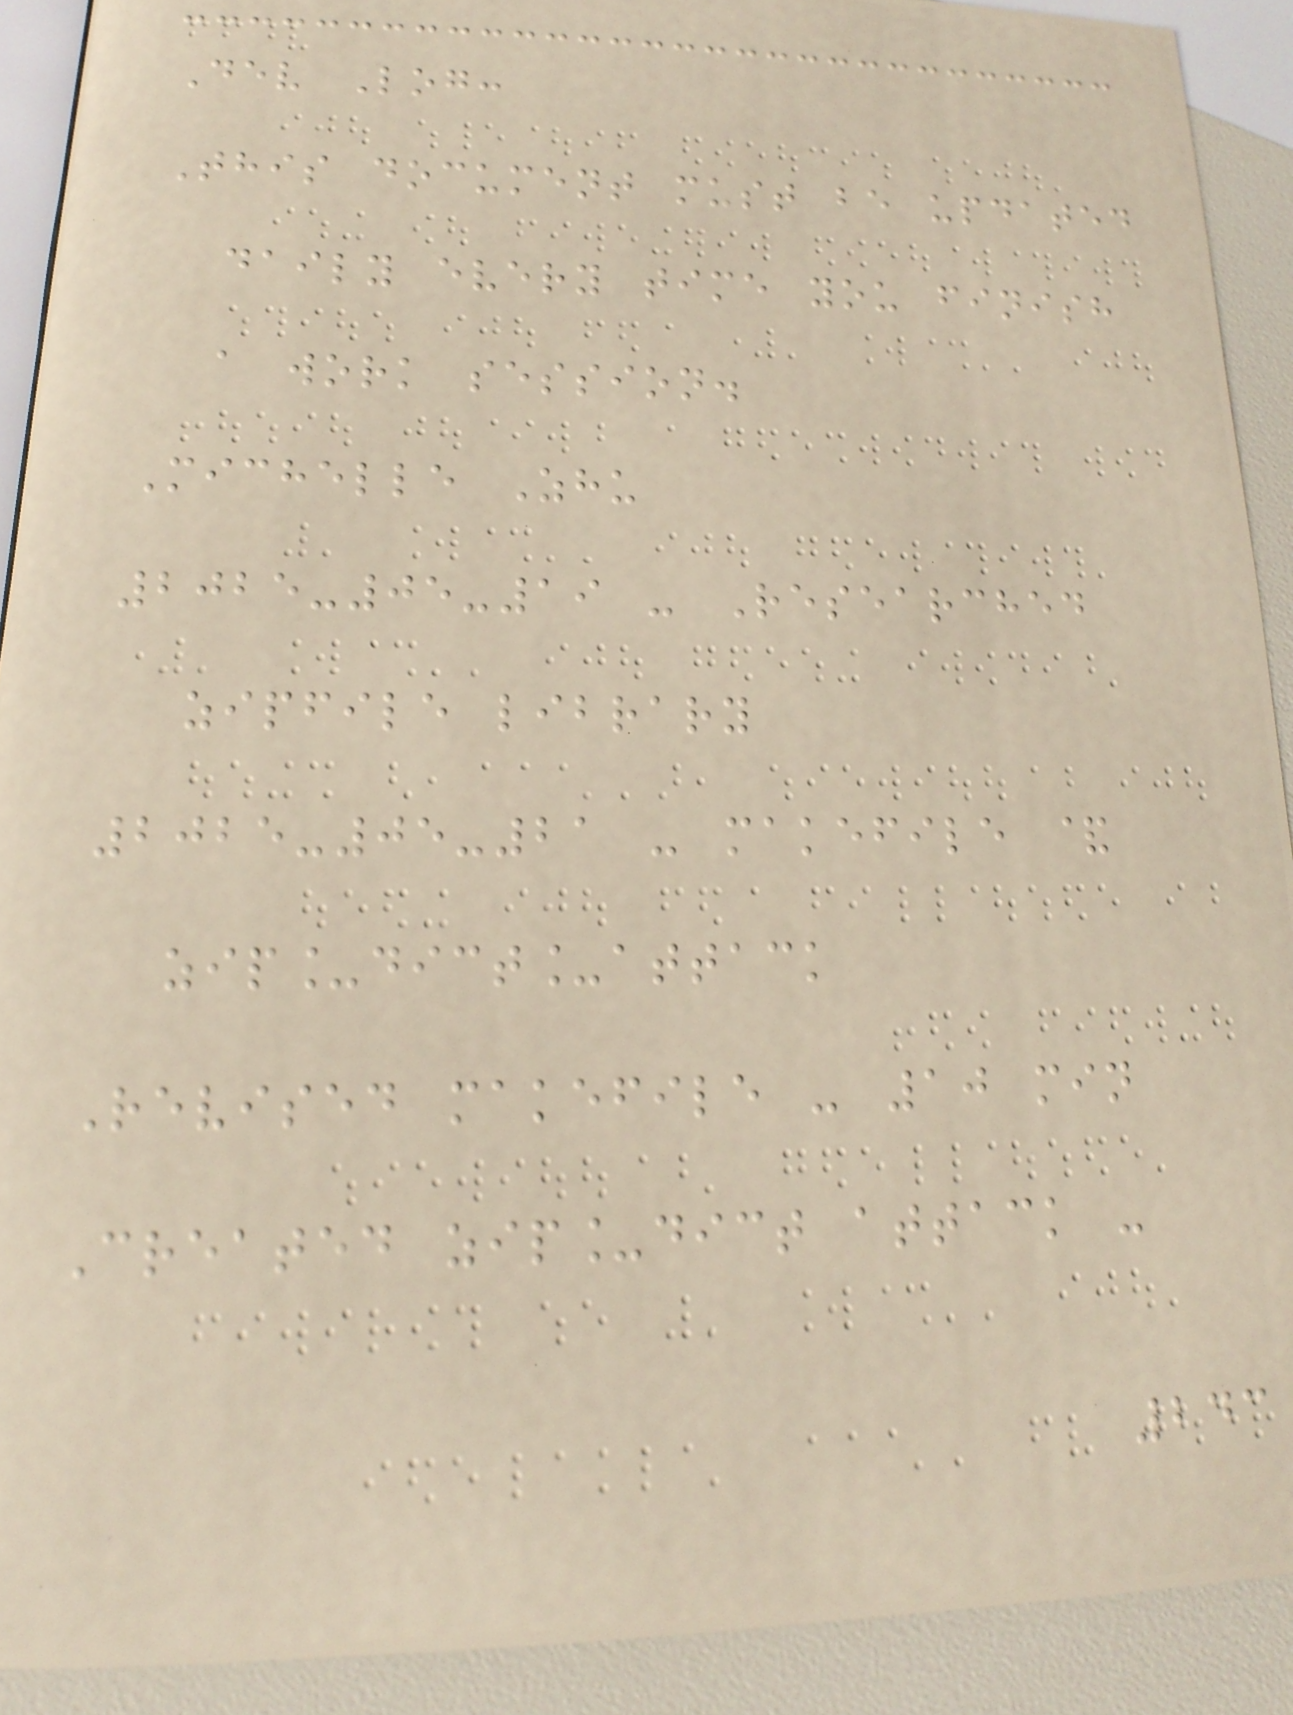Dev Log:
This document must be updated
daily every time you finish
a work session.
Michelle Zhu
2025-05-19 - Researched
zipfile library
2025-05-21 - makefile &
zip_dict_attack
Revised makefile - 10 min
Created zip_dict attack -
243
